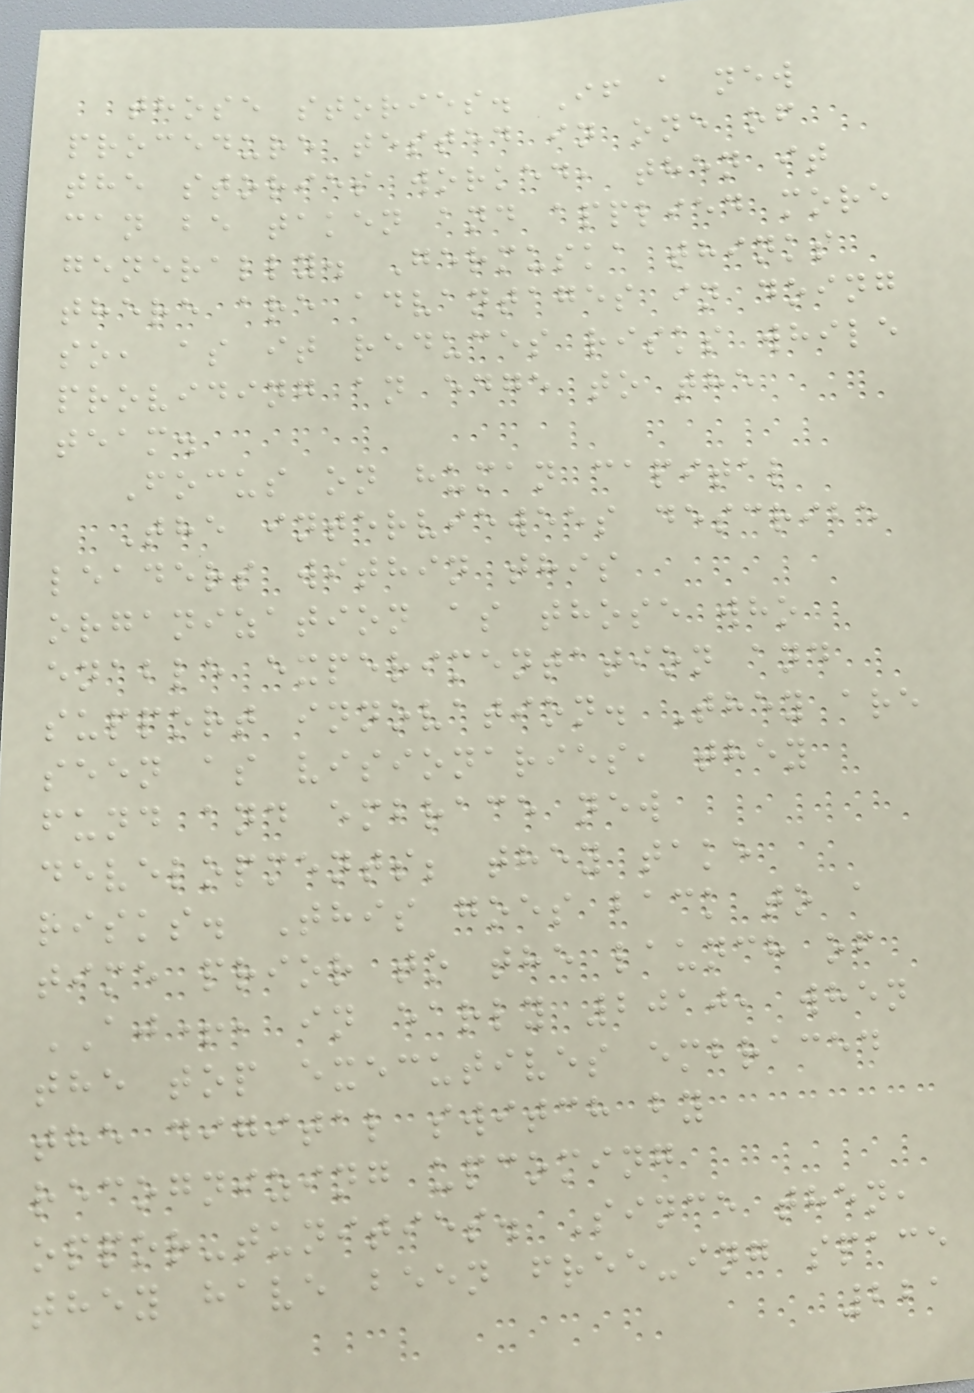those stories. If a new
procedure tested in one of
the stories worked, then it
can be taken and applied more
generally. Germuska thinks
there are advantages in doing
so, as it reduces risks while
providing an edge to the
team.
Focus on human capital
The interviewees describe
leaders within this
organization as those who
enable experimentation and
support innovation. They are
seen as visionaries, they
fund and embrace new
developments; they take
risks. This goes back to a
time prior to the launch of
AJ+, in early 2010, when
the top executives embraced
the digital switch by
recognizing upcoming
oppor-tunities. Since then,
they have been free-ing space
221
